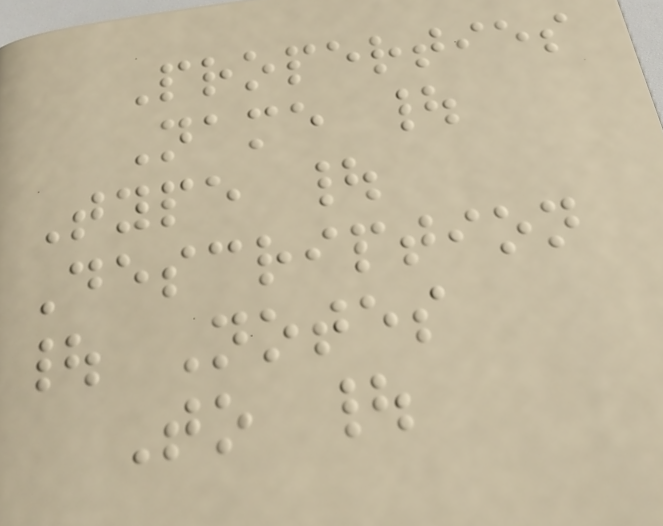Properties
Name |
Type |
Description
| Notes
To |
